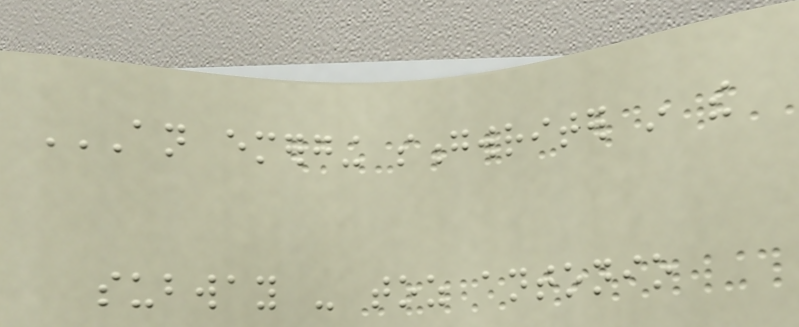AN EMERGING SONGWRITER IN THE
SUBWAY - TOZ ANTONIO
